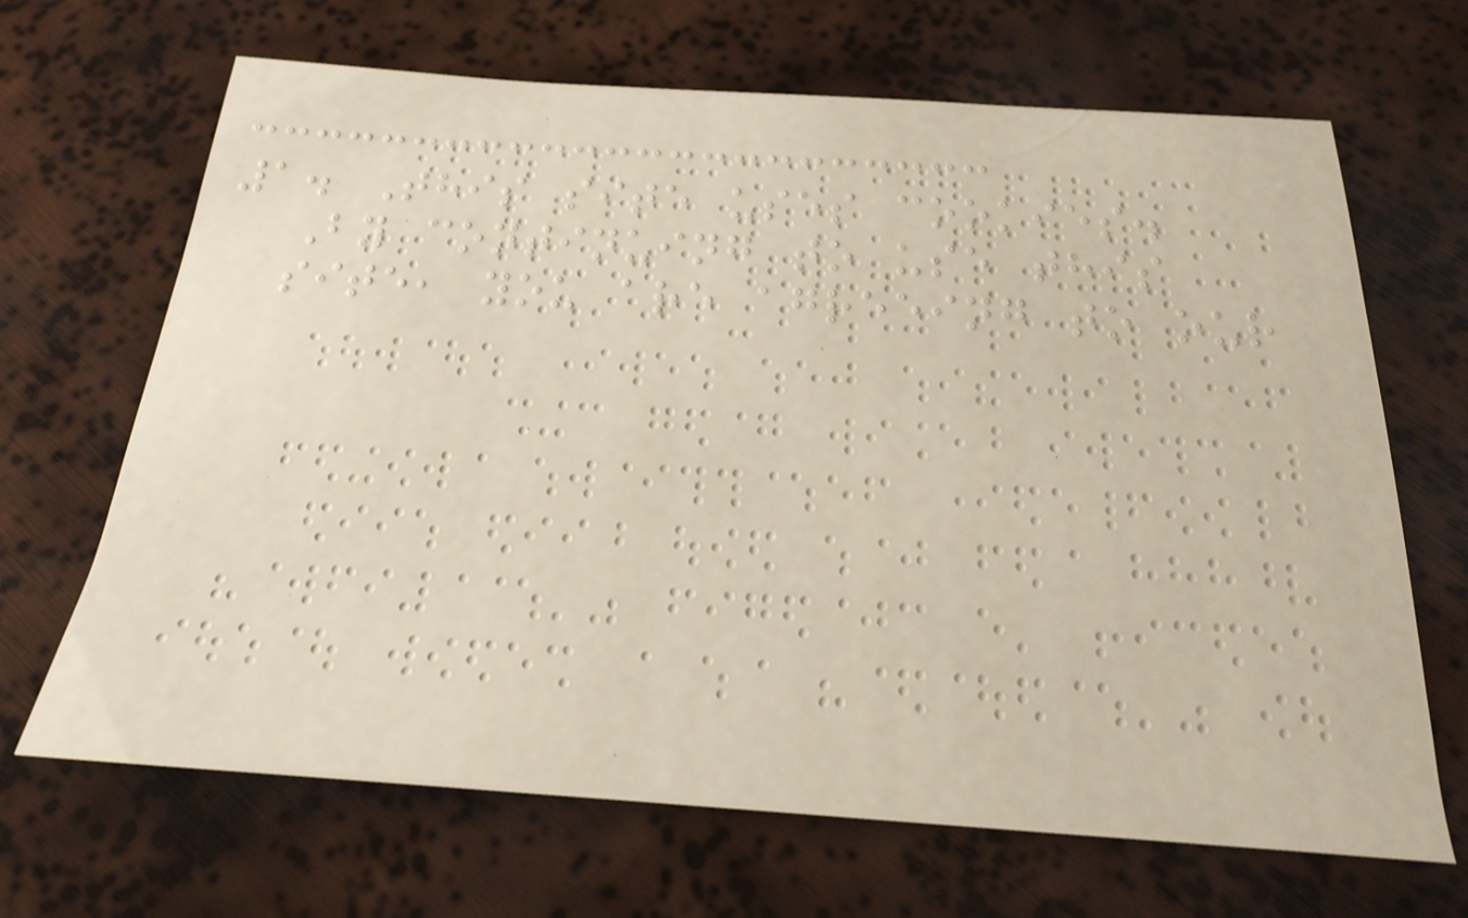1. This site uses cookies.
By continuing to use this
site, you are agreeing to our
